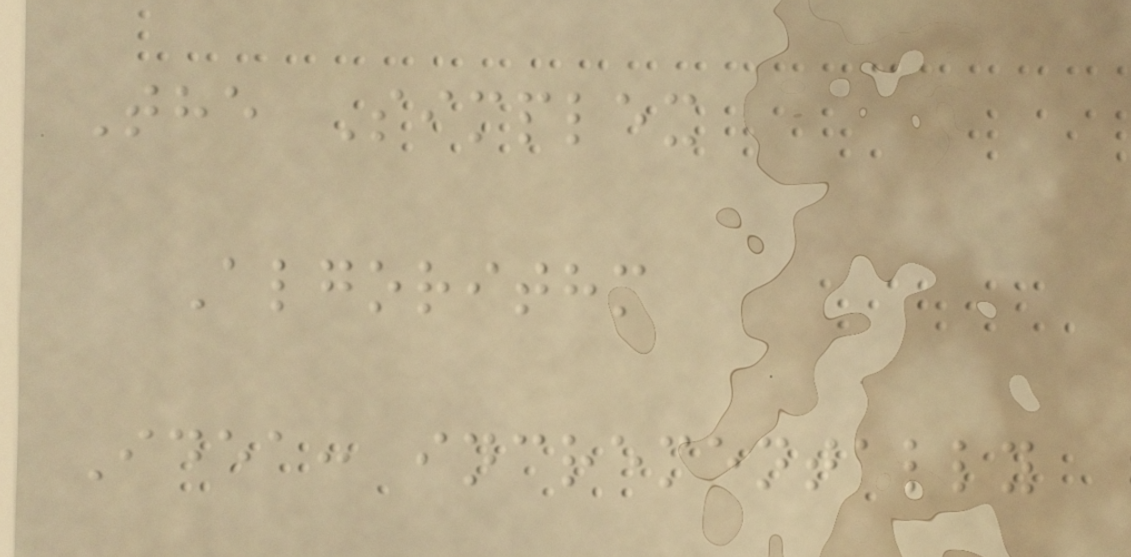The Simplex
Algorithm
Idea: incrementally
